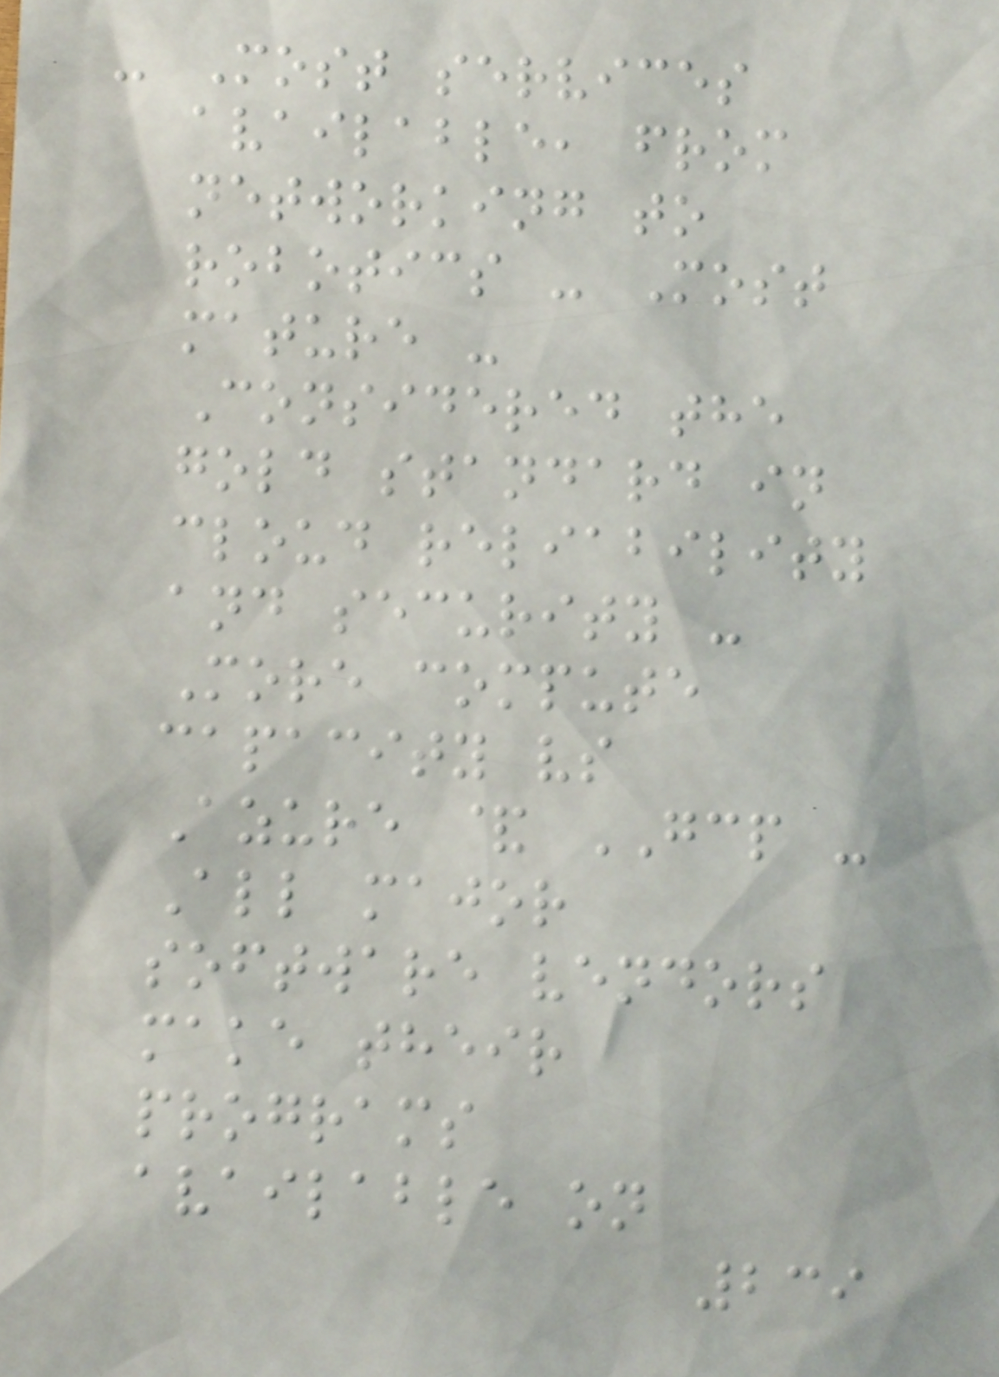- Most services
available, from
networking to
robotics - Most
mature -
Considered the
gold standard in
cloud reliability
and security -
More compute
capacity vs
Azure & GCP -
All major
software vendors
make their
programs
available on
239
